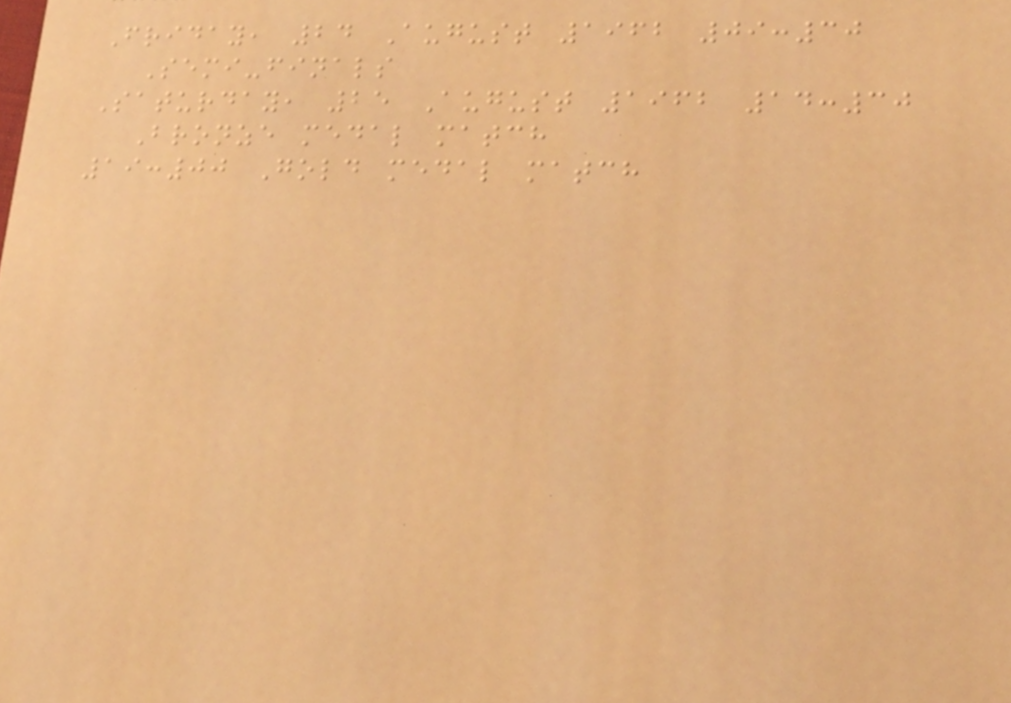Friday, 24 August 1962 09:30
Semi-finals
Saturday, 25 August 1962 14:30
Bronze medal match
19:00 Gold medal match
